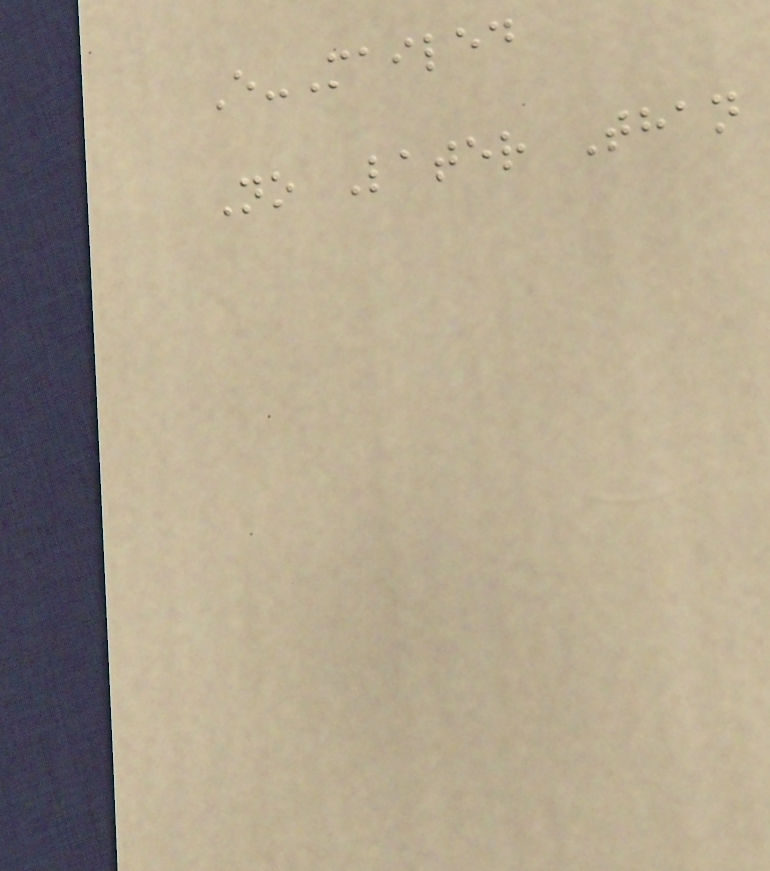E-Mailed
No Later Than
